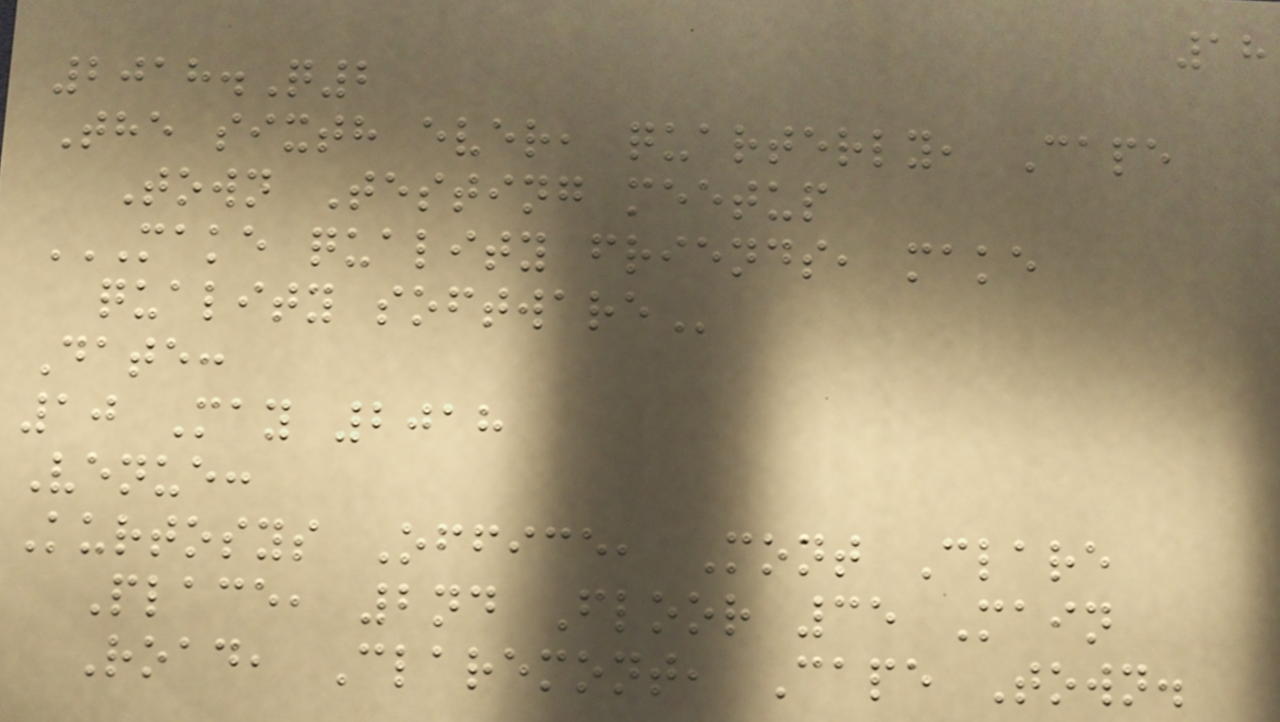18
2018.Q2
The sixth ever, quarterly, Cape
Town Testing meetup
MAKE QUALITY FRIENDS, MAKE
QUALITY SOFTWARE
Date:
10 May 2018
Venue:
Kurtosys Office, Mont Clare
Place, 2nd Floor 35 Main
Road, Claremont, Cape Town.
